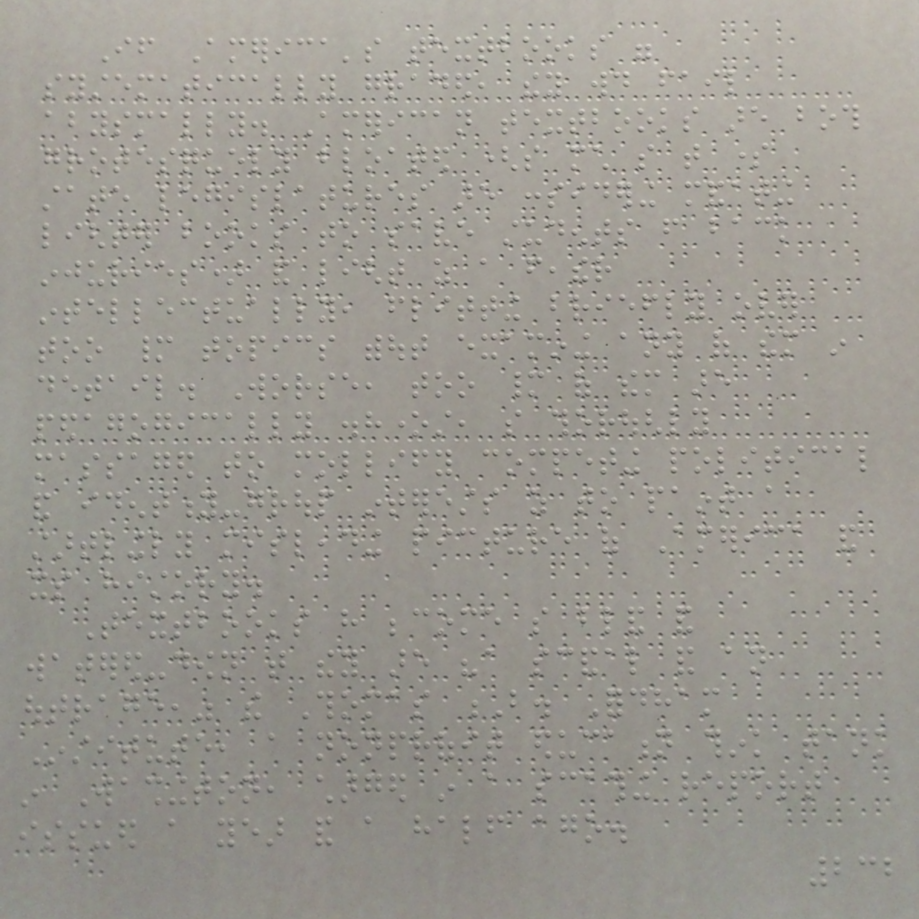If America's textbooks were
systematically graded, they would fail
abysmally. American textbooks are both
grotesquely bloated (so much so that some
state legislatures are considering mandating
lighter books to save students from back
injuries) and light as a feather
intellectually, flitting briefly over
too many topics without examining any of them in
detail. Worse, too many of them are
pedagogically dishonest, so thoroughly
massaged to mollify competing political
and identity-group interests as to paint a
startlingly misleading picture of America and
its history.
Textbooks have become so bland and
watered-down that they are "a scandal and an
outrage," the Thomas B. Fordham
Institute, a nonprofit education think tank
in Washington, charged in a scathing report
issued a year and a half ago.
232
